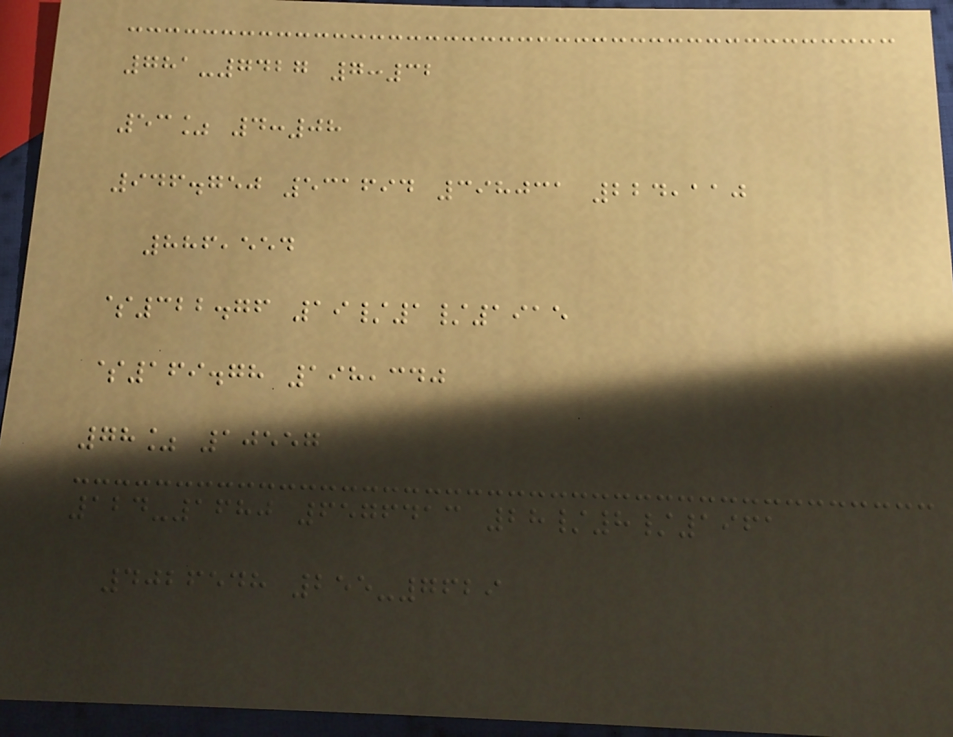781-7427 7:32
53% 4:08
946.750 531694 398031 224,110
886,554
$322.76 19/1/1915
$169.78 198,340
78% 10557
124-1680 6576413 28/8/1961
4026548 255-7629
